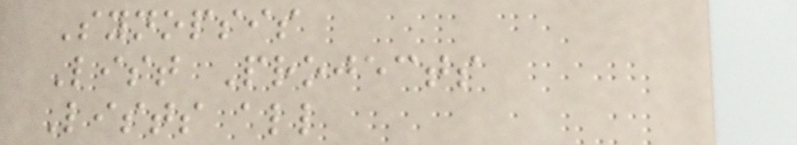Synopsis
List Projects
Lists all
